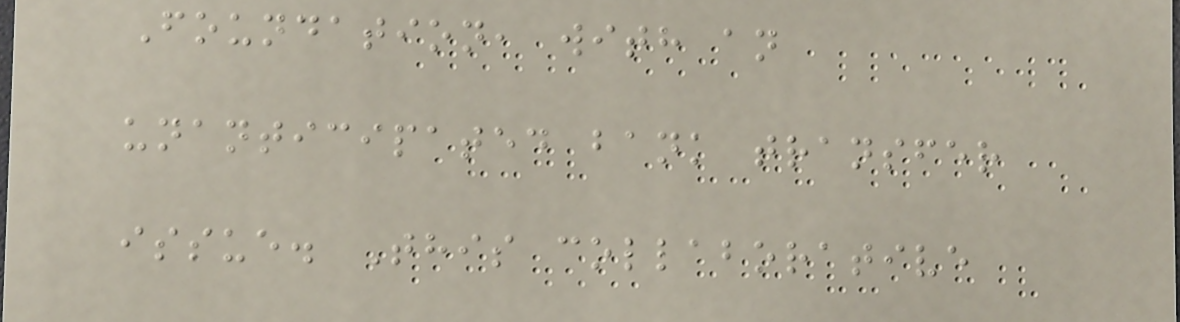Foundation, with an
unanticipated bank transfer
issue. This collaborative
